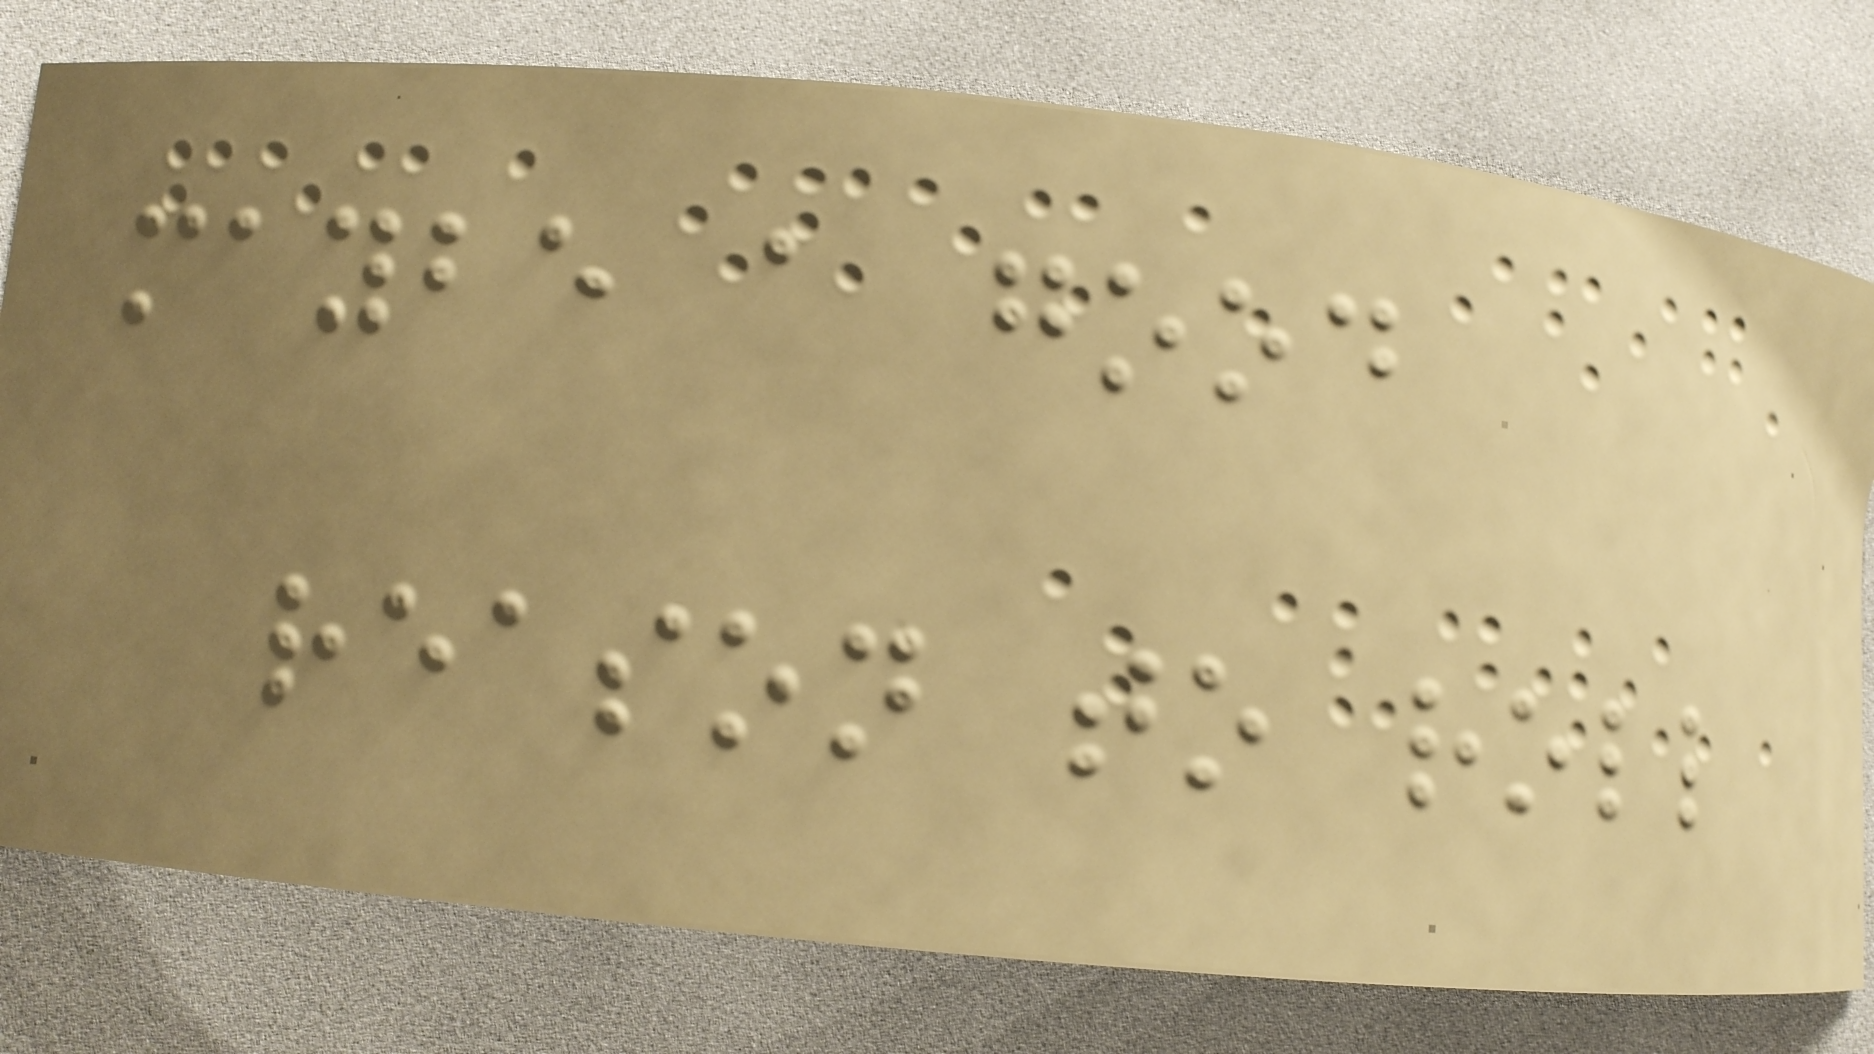maybe a good
reason to roll
